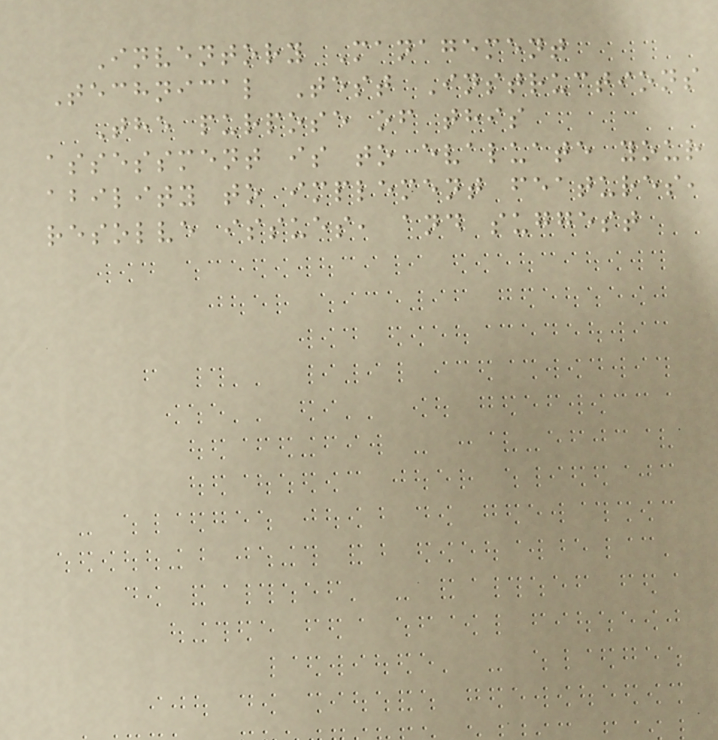Inventory Management
Technical Test Instructions
The purpose of this
assessment is to evaluate your
ability to implement features,
resolve issues, and suggest
